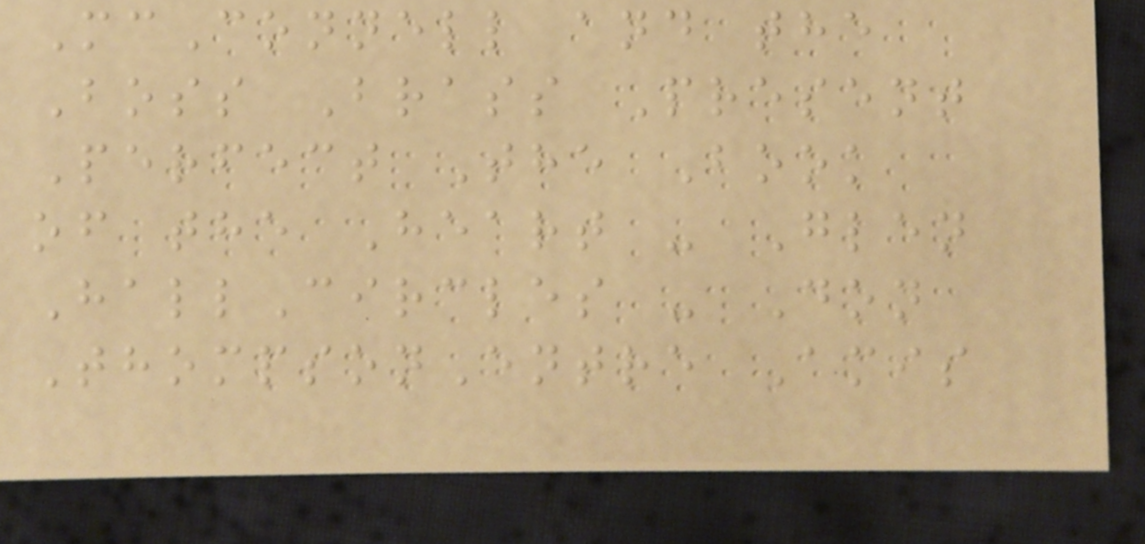McConnell and the
Boss Brass Present
Perfect The Book
of the Heart - Glen
HallCircles - Don
ThompsonEntre Amis
